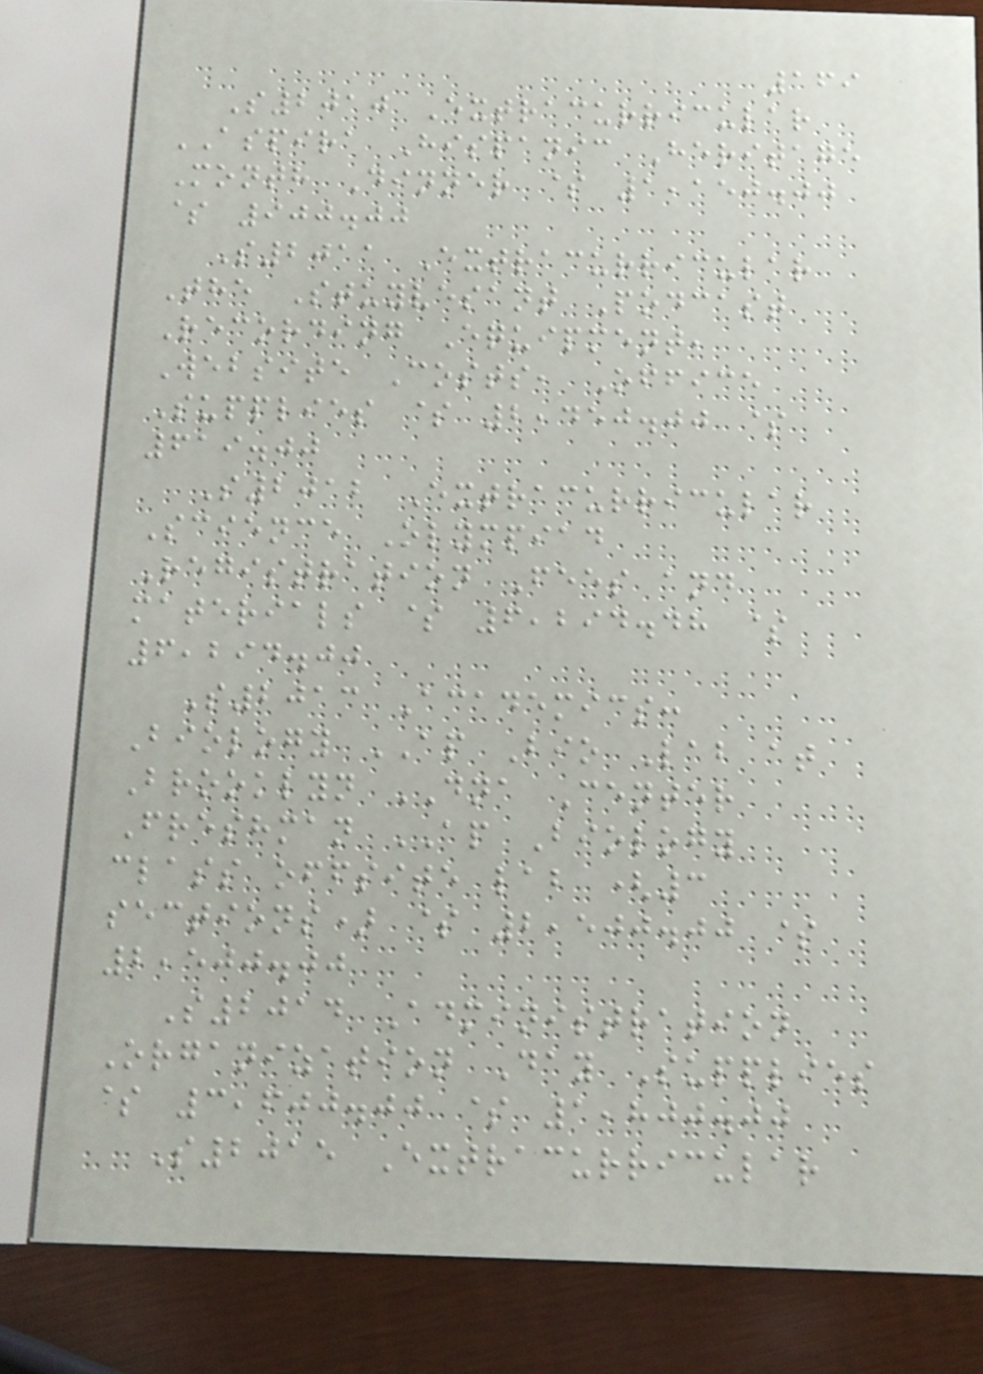169
S2010 Extracurricular
ASPIRA Hispanic Heritage
Month Dinner $ 1,150.00
$ 900.00
S2011 Extracurricular
The Stuyvesant Podcast
Recording Equipment,
Website Costs, Office
Supplies $ 2,450.00 $
619.00
S2012 Extracurricular
Science Olympiad
Registration Fees and
materials $ 6,294.48 $
6,294.00
S2013 Academics:
Biology AP Bio Lab at
Brooklyn DNA Center
Freshman AP Biology
class offsite lab (3
sections) $ 2,500.00 $
2,500.00
S2014 Administration
Organization Day Supplies
$ 3,600.00 $ 1,800.00
S2015 Extracurricular
